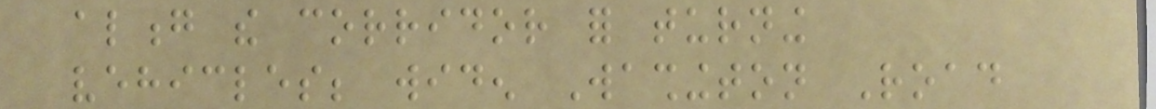along the corridor for turning
vehicles; widen Washington Road
